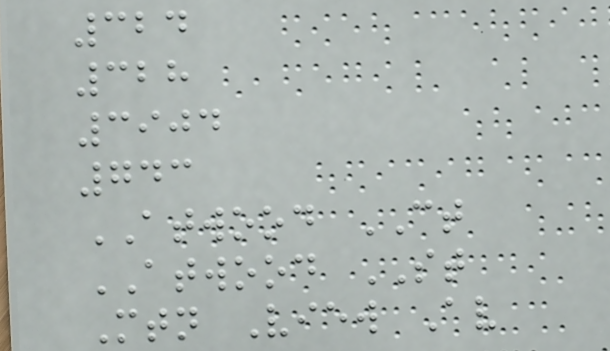324
328
3904
743
ATWOOD CT
ATWOOD ST
Mtn View Av
